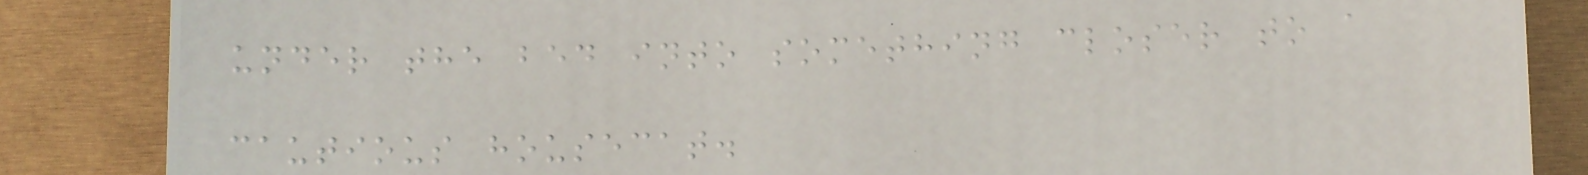under the bed into something closer to a
cautious housecat.
